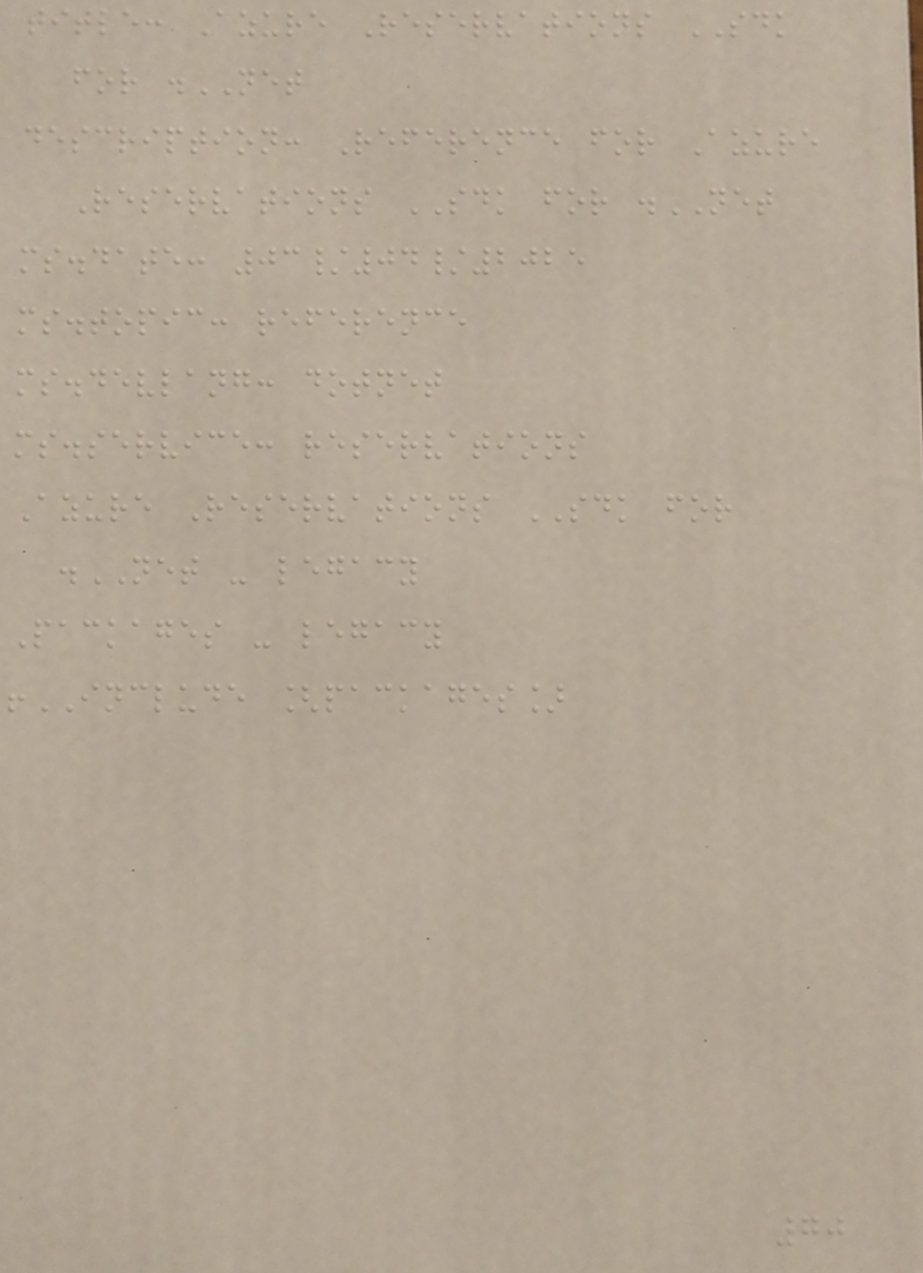title: Azure Reservations SDK
for .NET
description: Reference for Azure
Reservations SDK for .NET
ms.date: 03/04/2025
ms.topic: reference
ms.devlang: dotnet
ms.service: reservations
Azure Reservations SDK for
.NET - legacy
Packages - legacy
!INCLUDE [packages]
70
